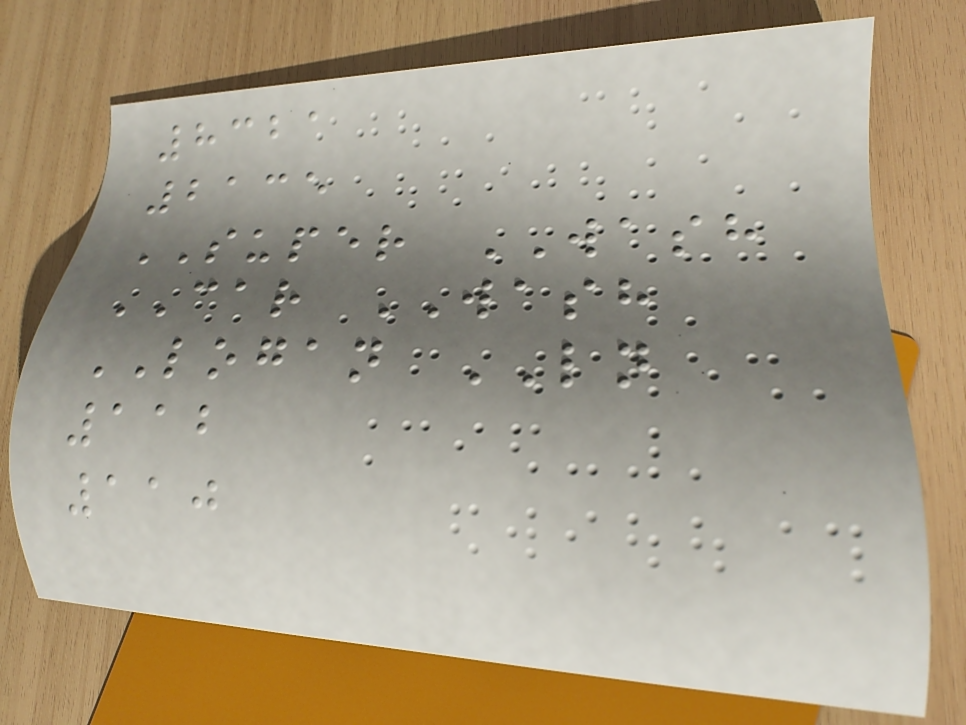8321
2135
SUPER WASH
CAR WASH
LOGAN LN
112
110
